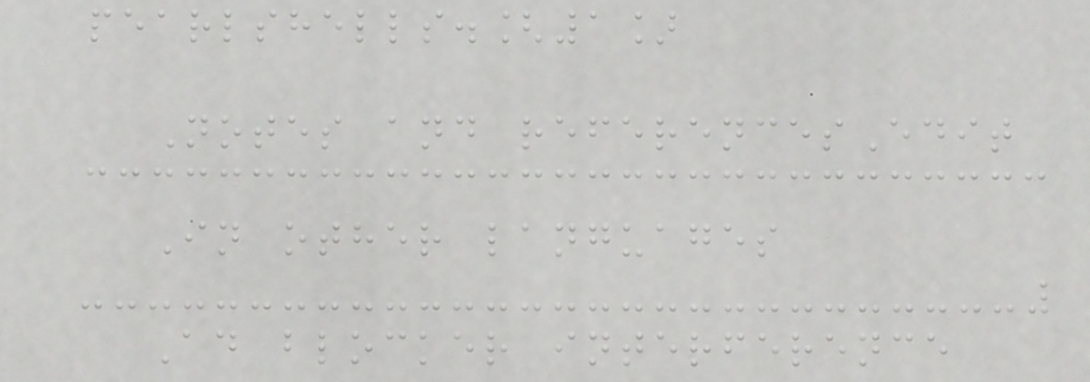pearlshells.[1]
Notes and referencesEdit
In other languages
Ad blocker interference
